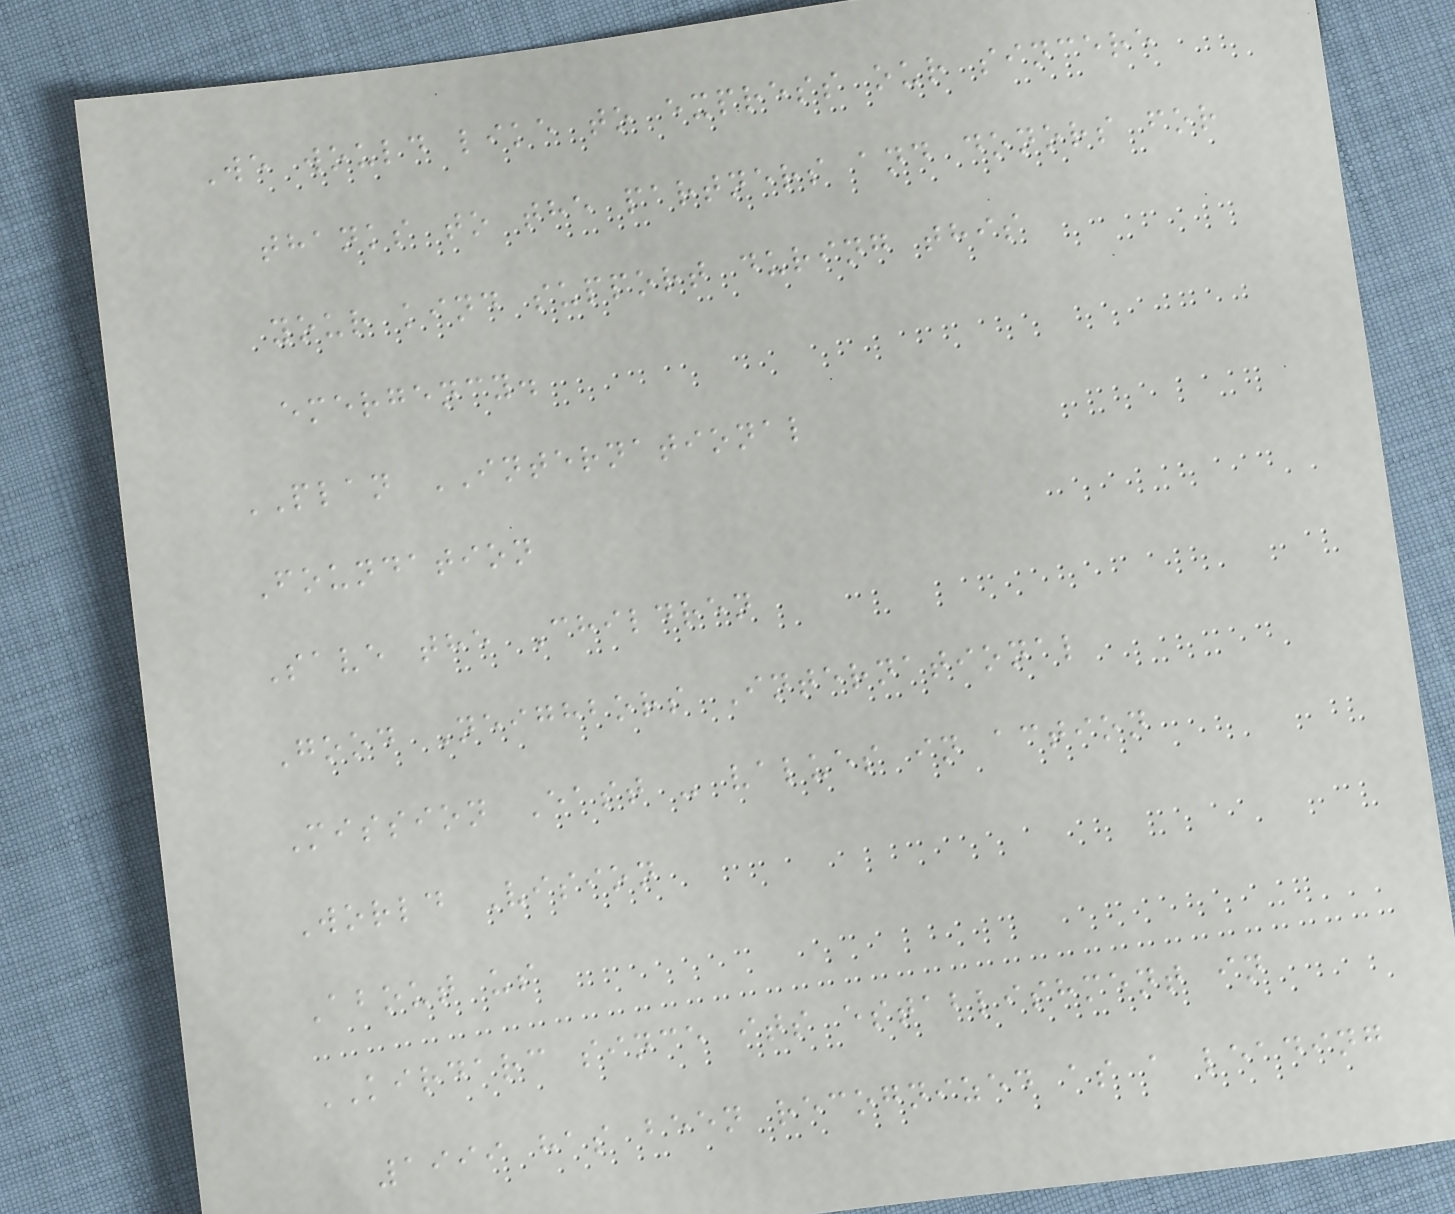We would like to express our sincere
thanks to the partners and donors for
your kind support during this
emergency.
PLAN INTERNATIONAL
Foundation
Save the Children
Good Neighbors International
Mission East - values in action
World Vision
About us
KIRDARC since its establishment in
1999 has been recognized as a leading
